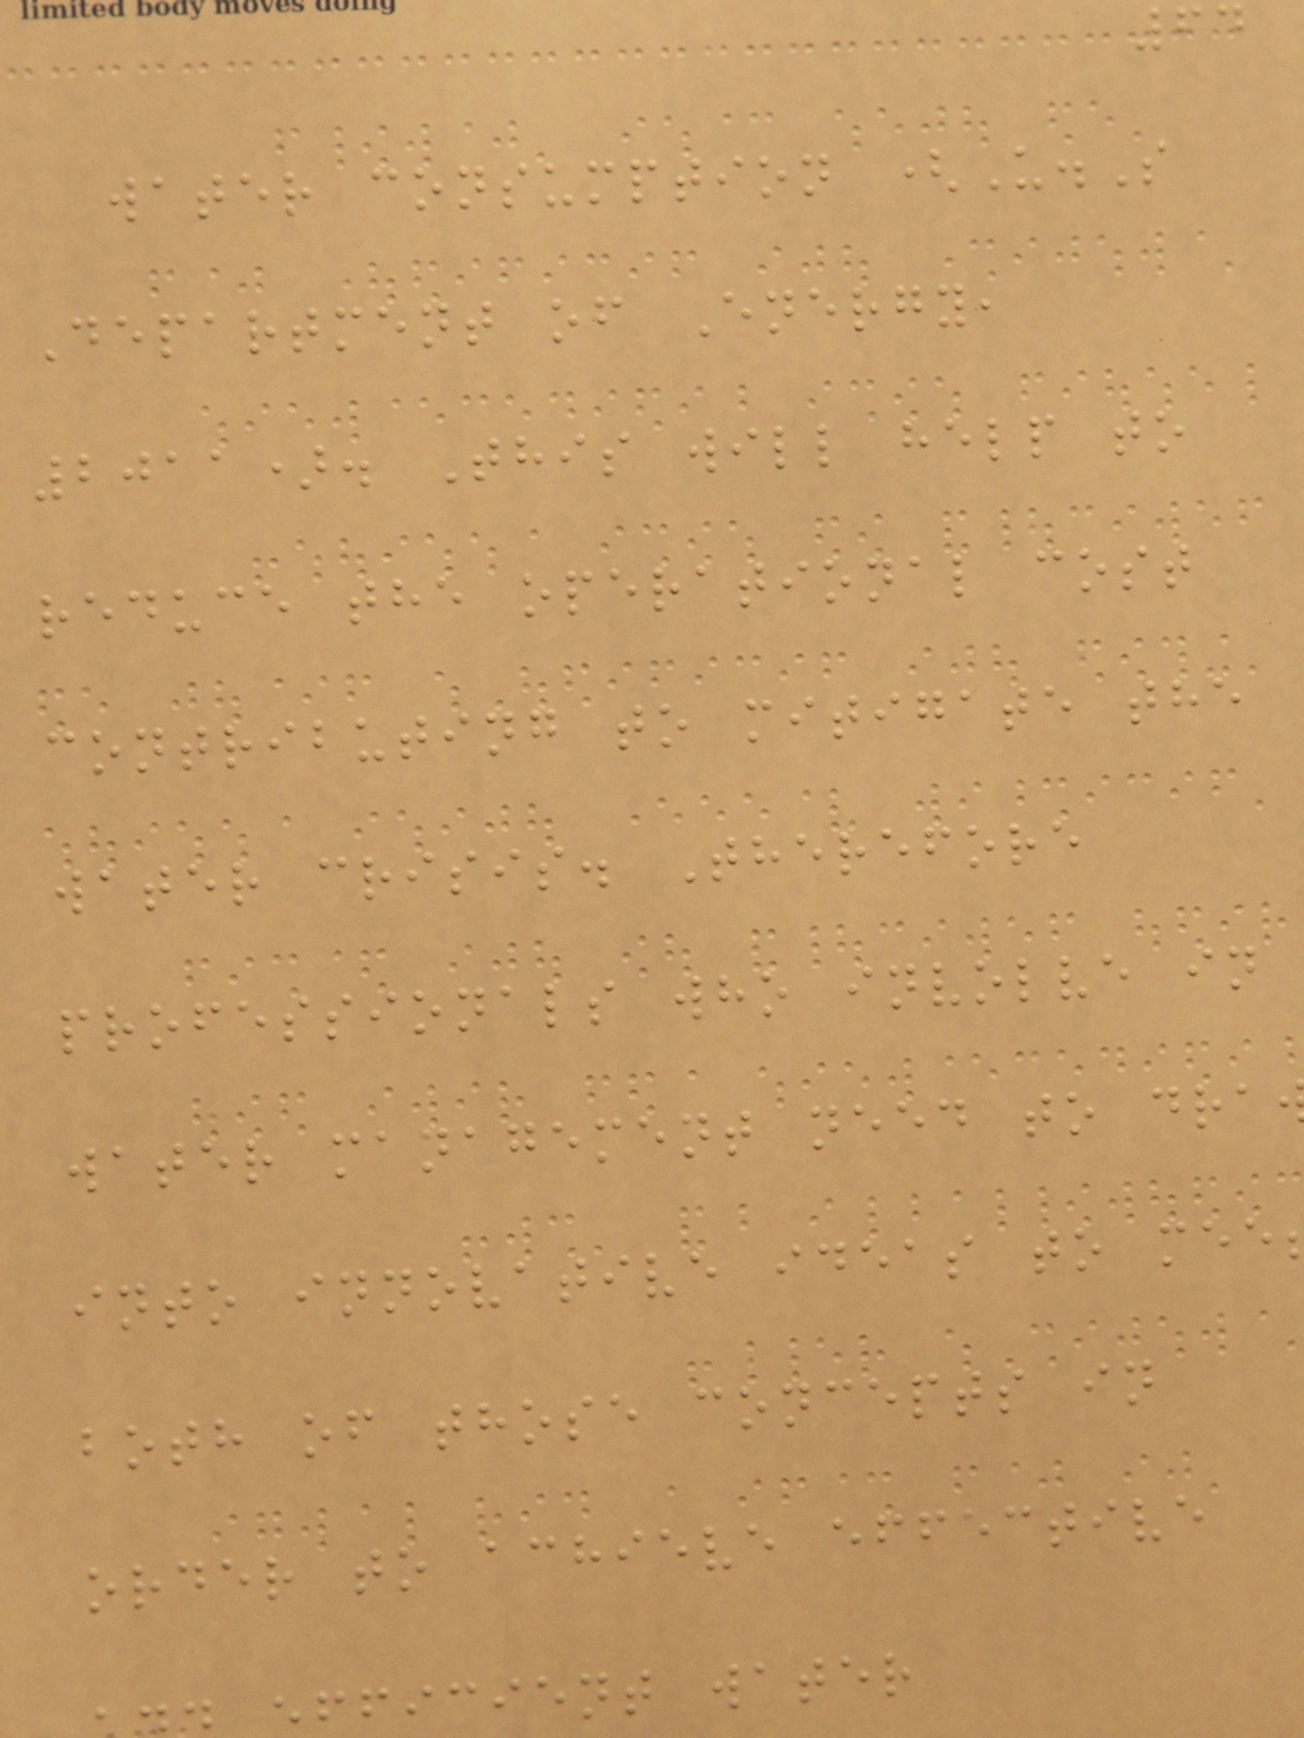64
water consumption (U.S
Department of Energy,
2011). This will help to
reduce the operational cost
contributing to mitigate the
water crisis. Therefore
professionals who involve in
water management need to dra
into innovative ideas to mee
both of those concepts in
order to achieve effective
ficient water
